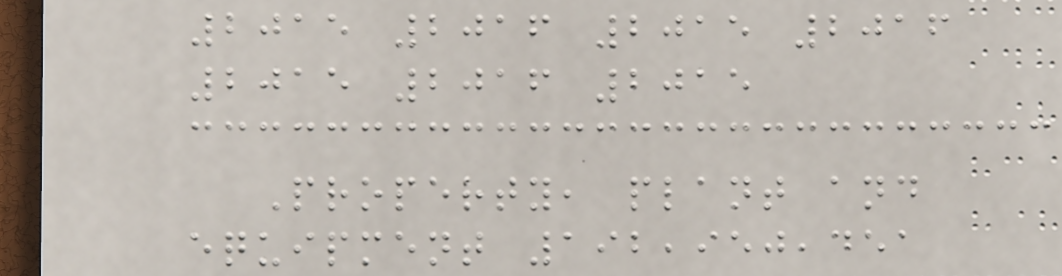2015 2016 2015 2016
2015 2016 2015
Property, plant and
equipment 192,950,451
